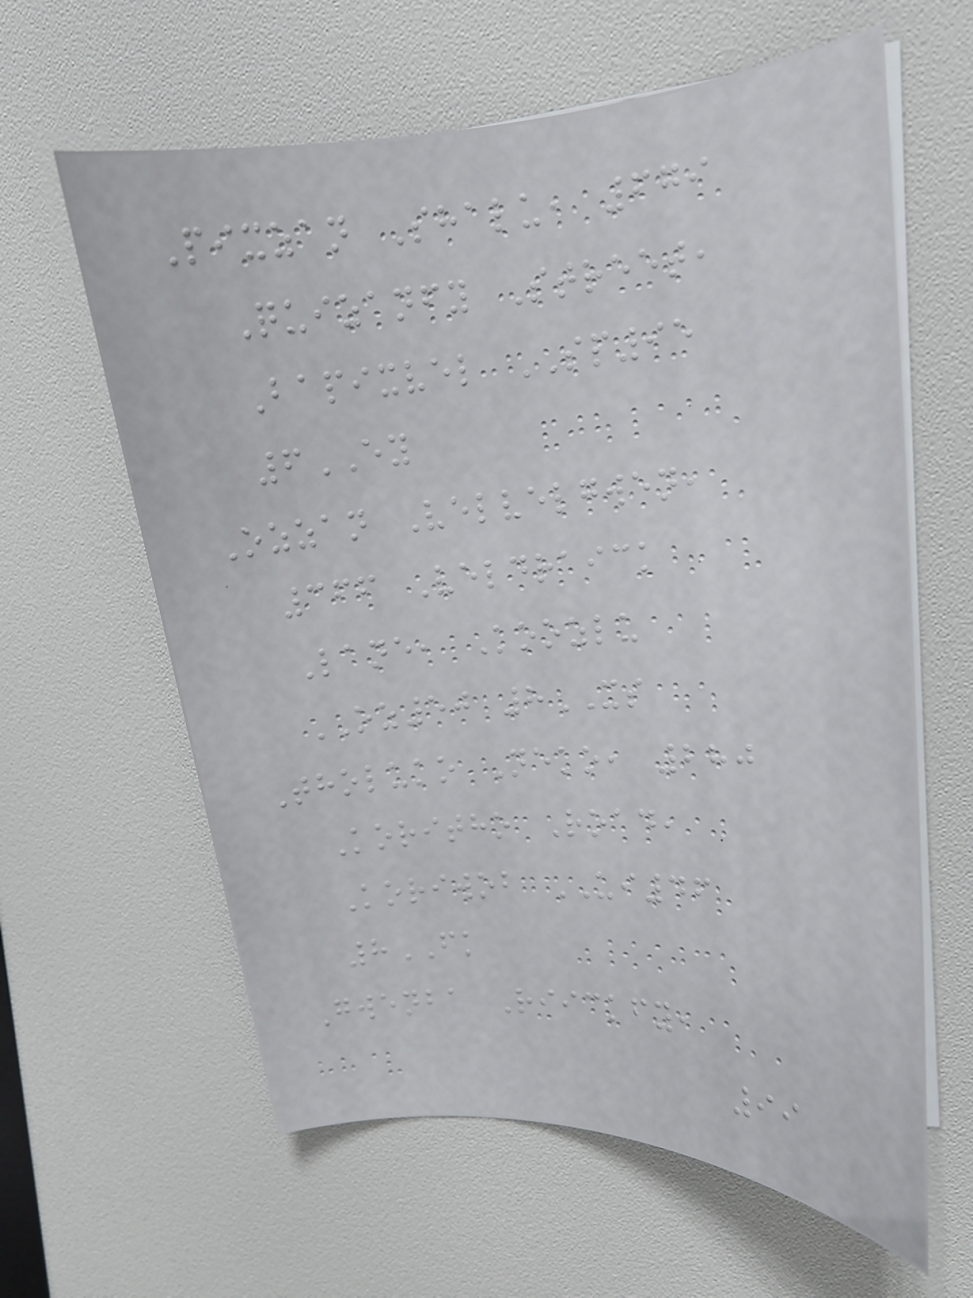Pixzan Shalu, 679
Quizanfy Street,
Bapixvel SP95
6EY
Ozzan Velvelgwen,
366 Veldraick
Lane, Koozlu
OZ50 8XS
Tholuko Neko, 280
Koritho Road,
Koriwob UI46
8FK
Gwenba Riickfy,
99
